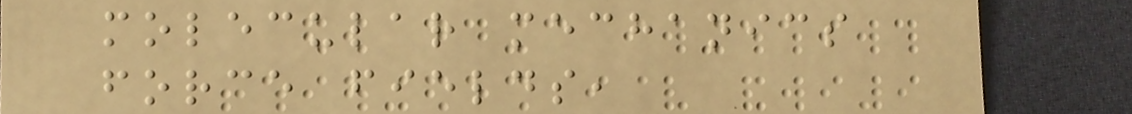molecular mechanics
force fields,
